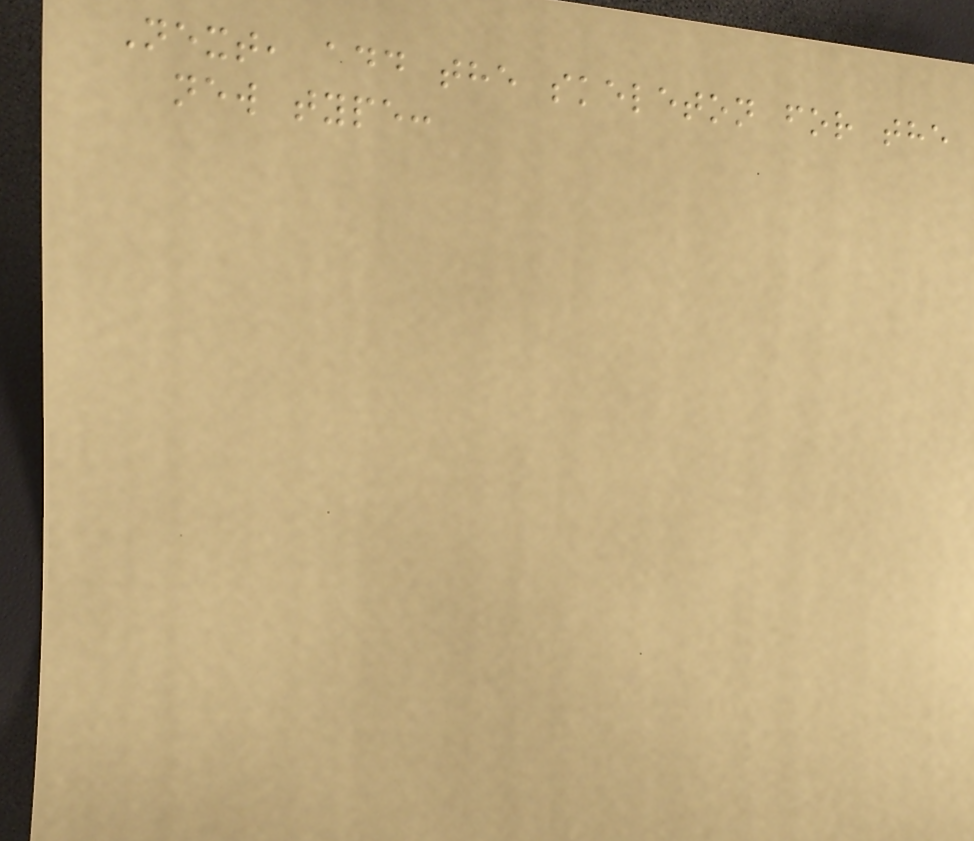Next, add the skeleton for the
new type:
